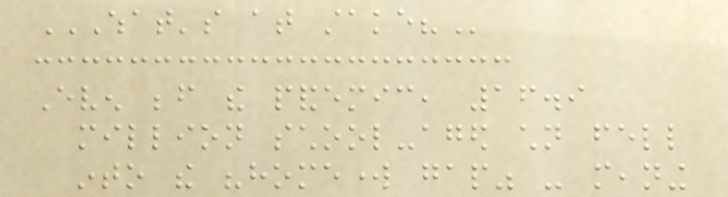WHAT'S AT STAKE?
Even before the pandemic, 16.9
million school-aged children fell
into the "homework gap" - meaning
